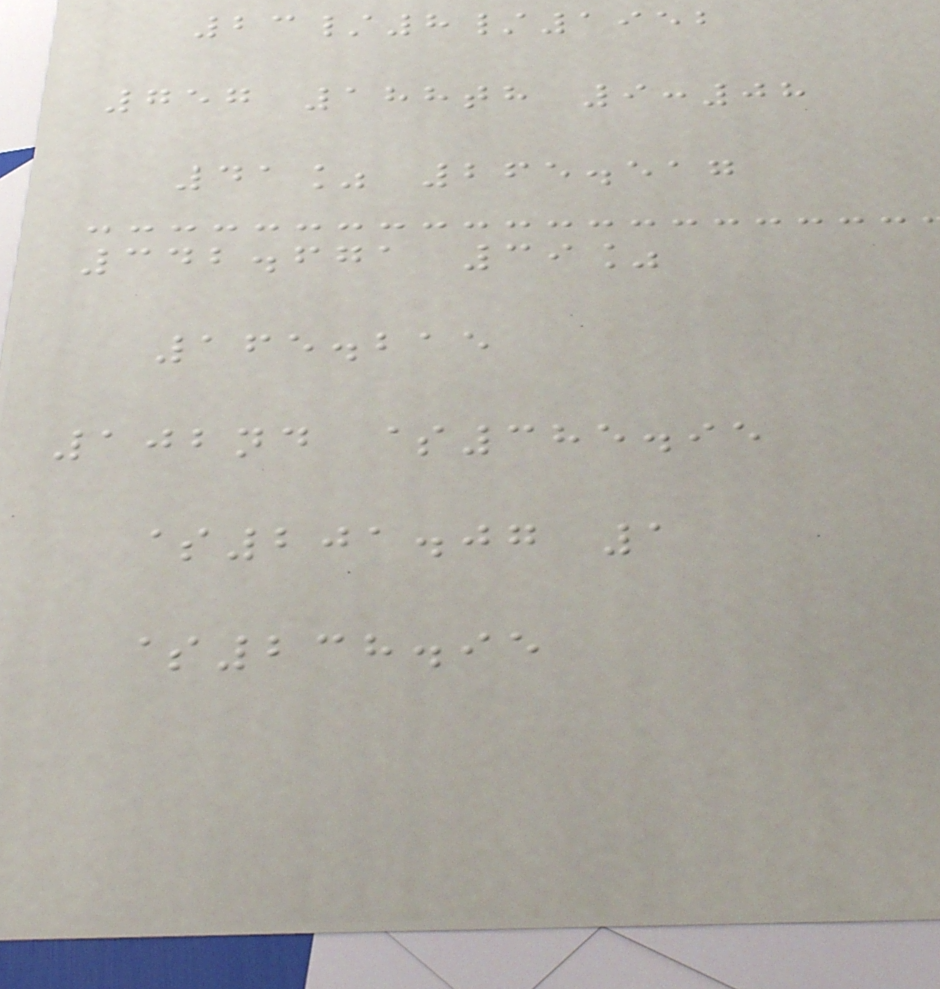23/8/1952
757 188th 9:08
41% 265.517
342.671 39%
165.215
102nd $385.95
$201.07 1
$238.95
